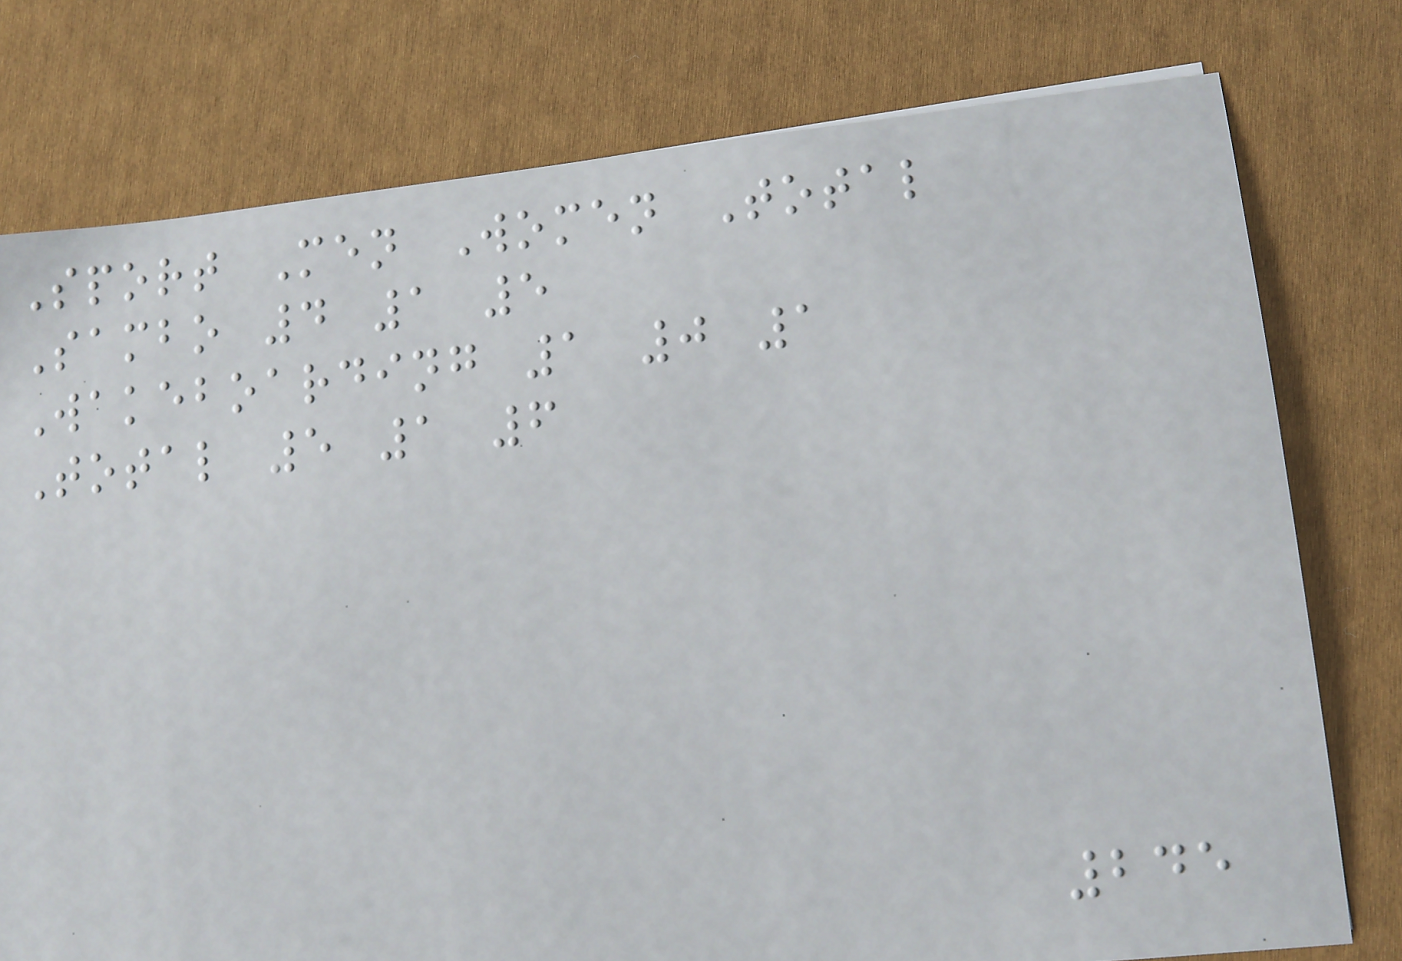Sport Men Women Total
Sambo 4 1 5
Wakeboarding 1 0 1
Total 5 1 6
245
